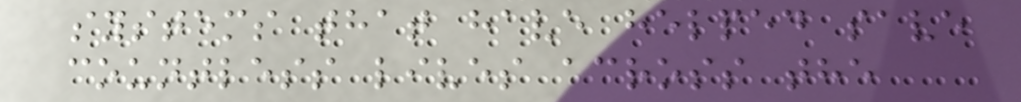systems that have helped save
countless lives across the
